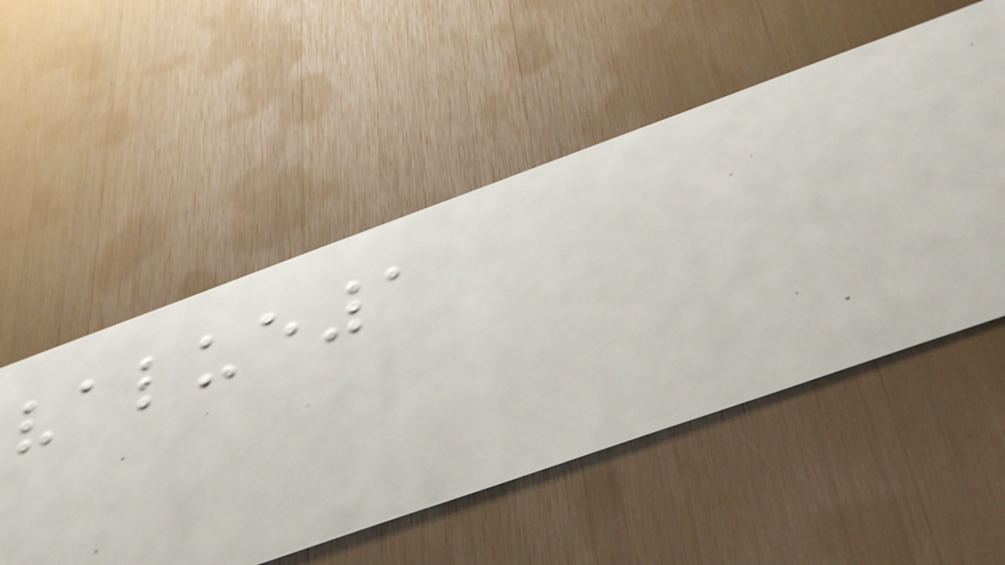value1
